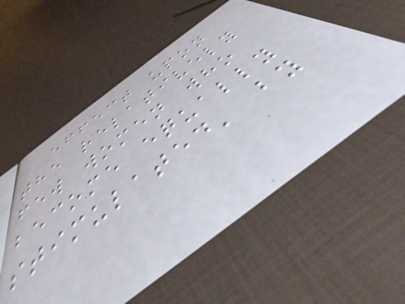effect upon
the relatively
few women who
become equally
stimulated' by
